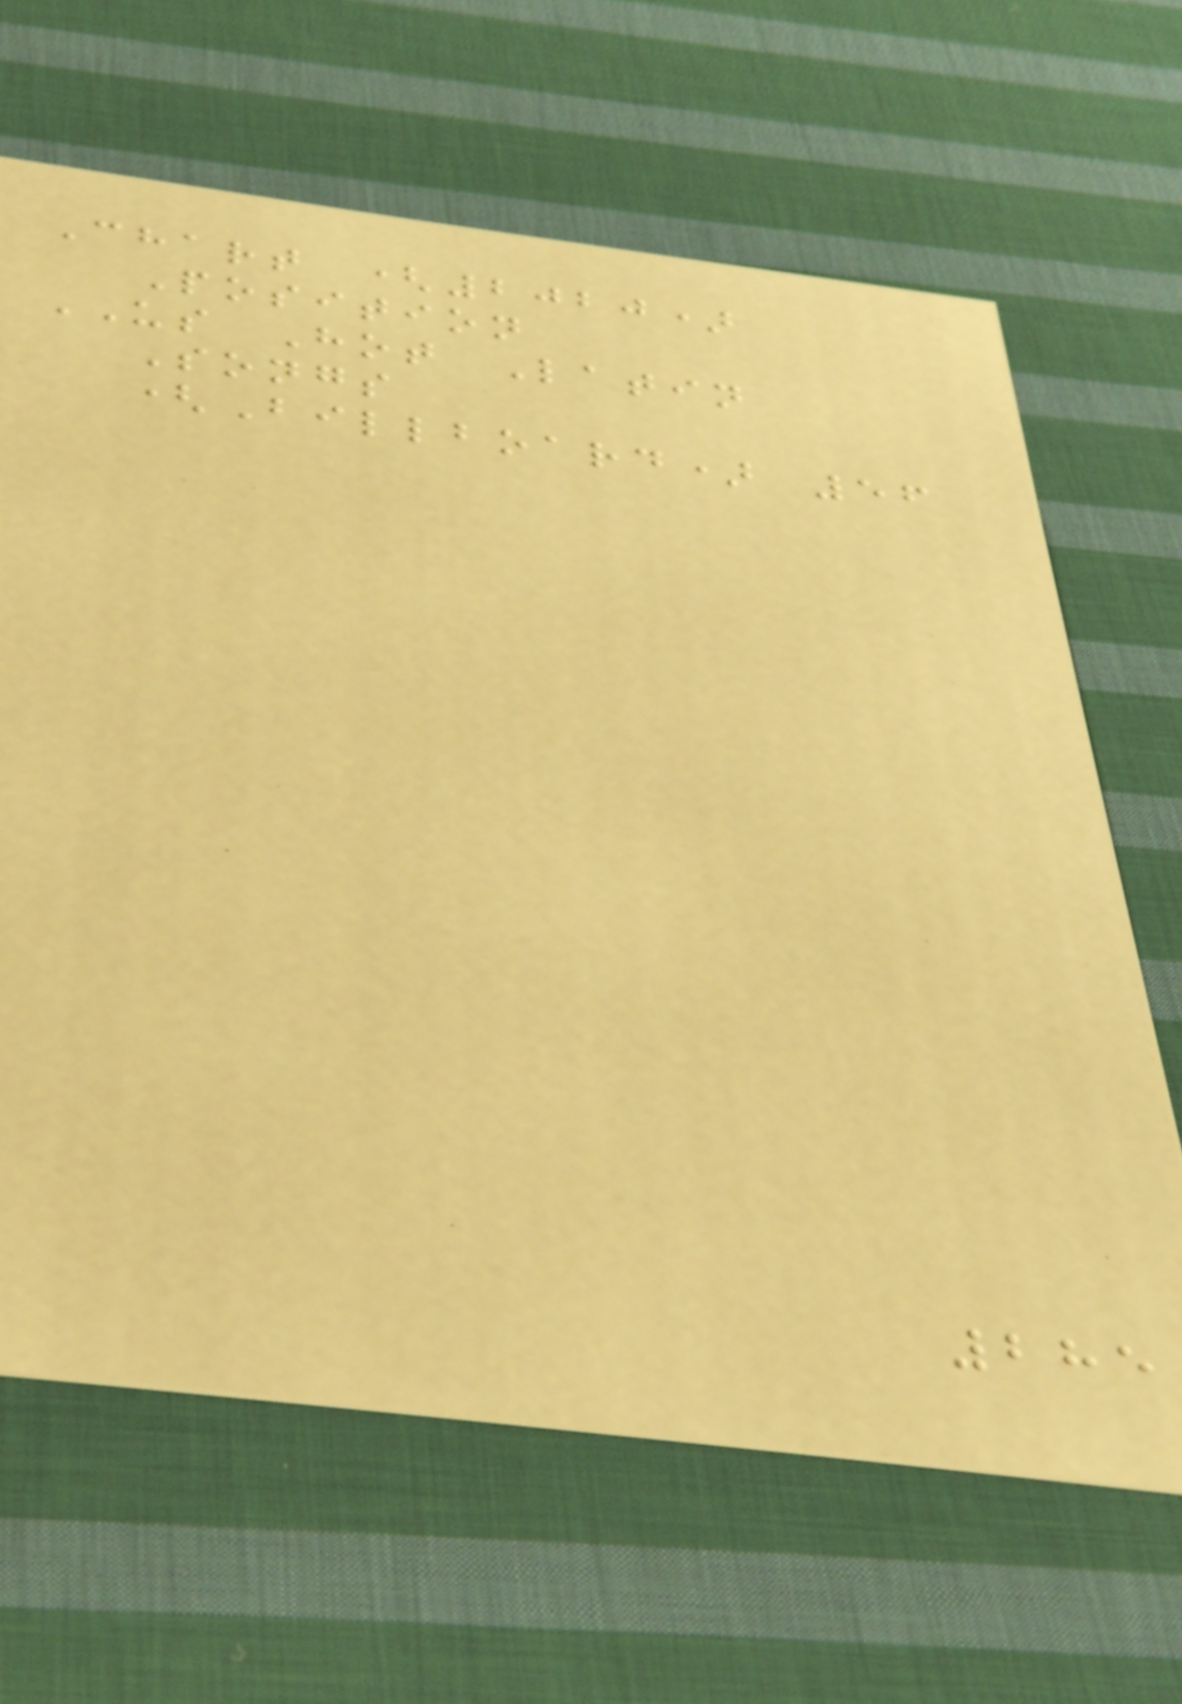Chart (2020)
Position
US Hot Latin
Songs
(Billboard) 56
285
